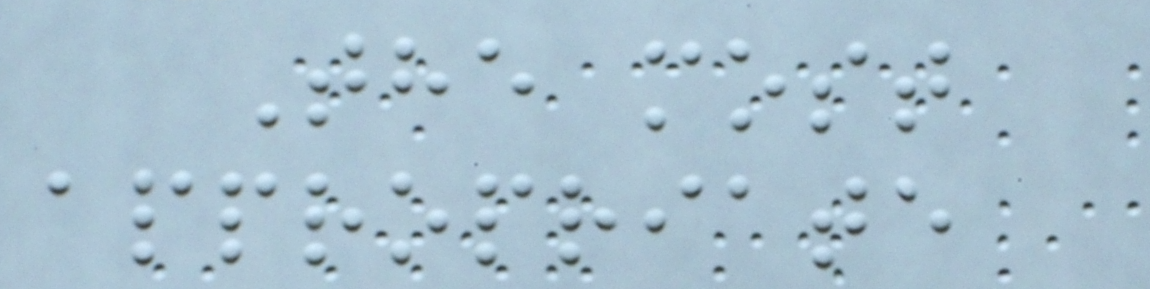The most
appropriate
